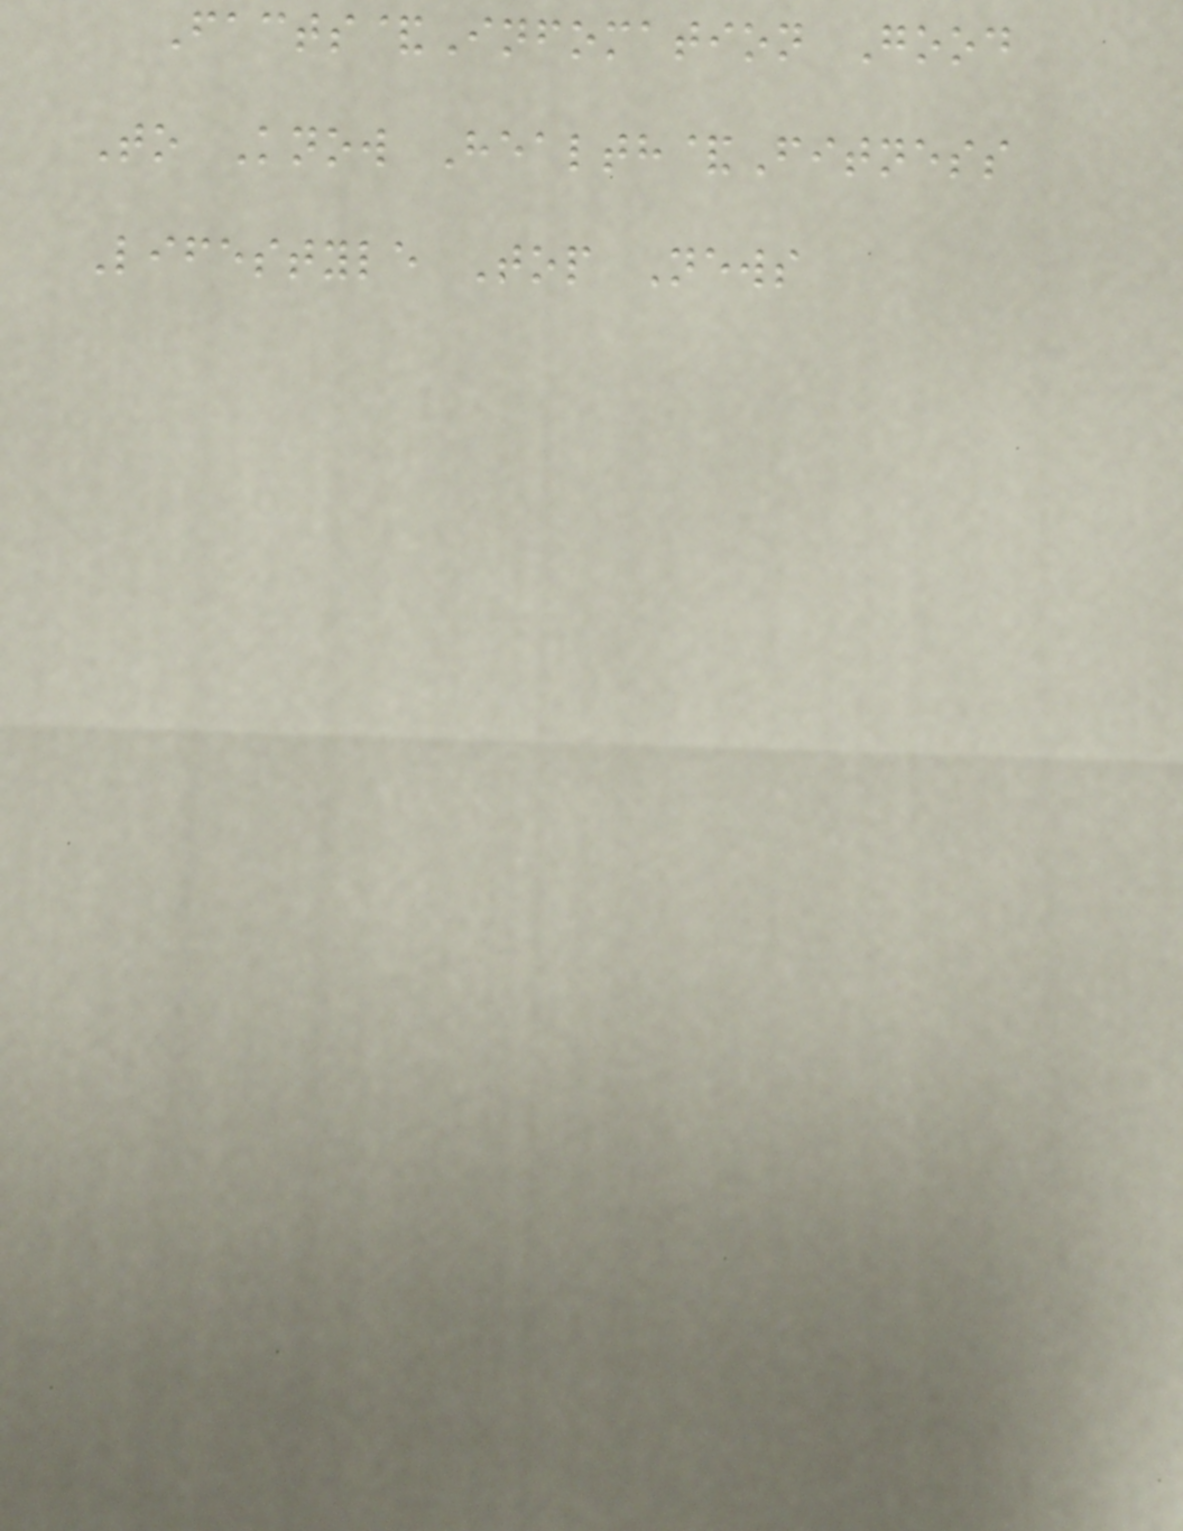Facts&Infomation Good
To Know Health&Fitness
Lifestyle Top News
